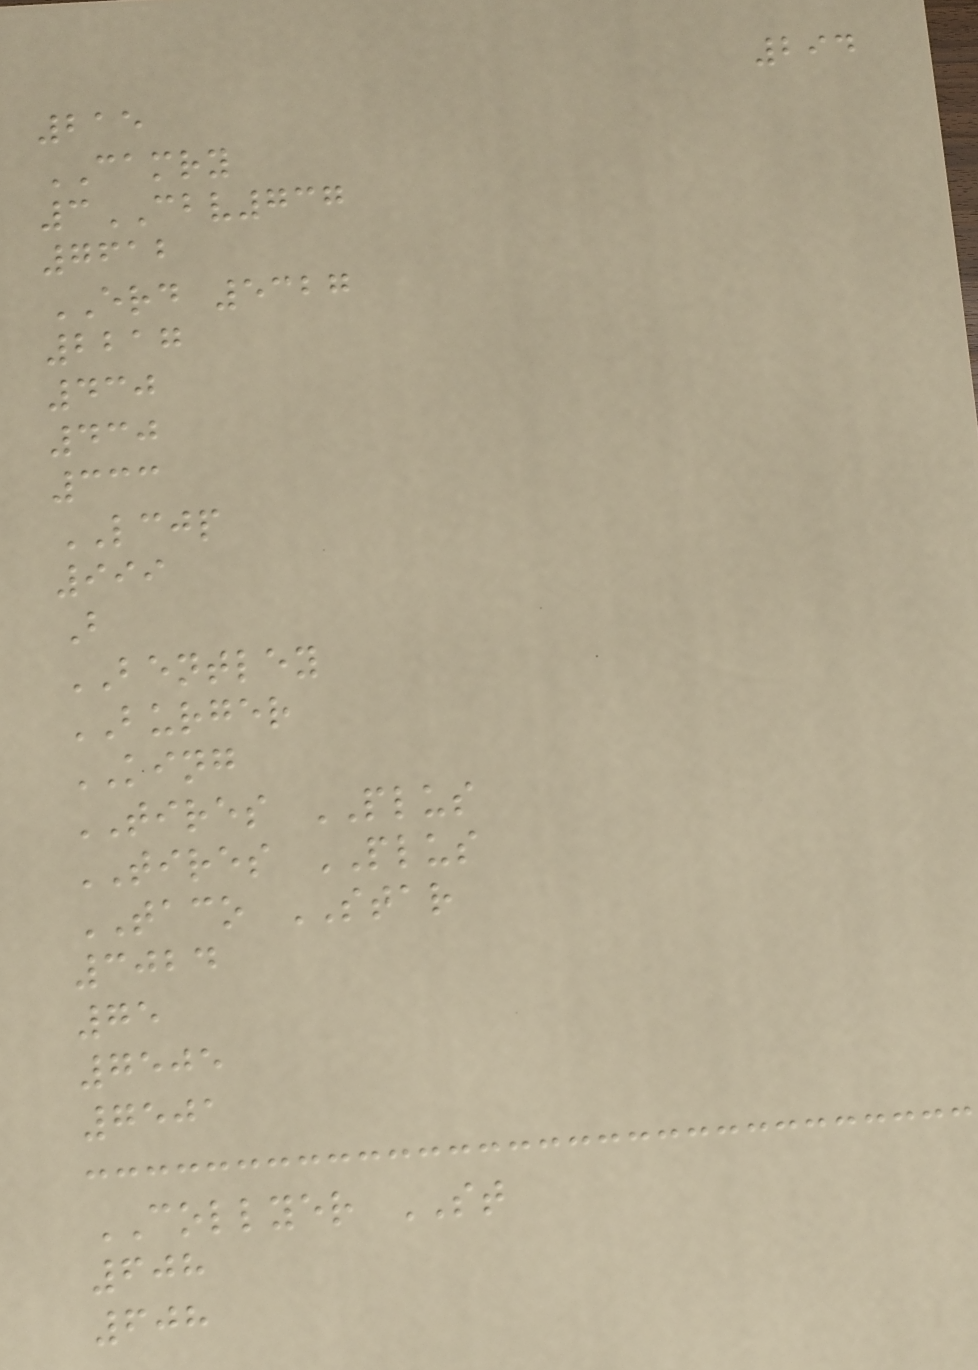294
215
CAMRY
3CBV737
7612
ERD 5327
2217
430
430
333
LCJP
999
B
BENTLEY
BURGER
KING
TIRES PLUS
TIRES PLUS
TACO STAR
3024
75
7505
7501
COLLYER ST
608
608
